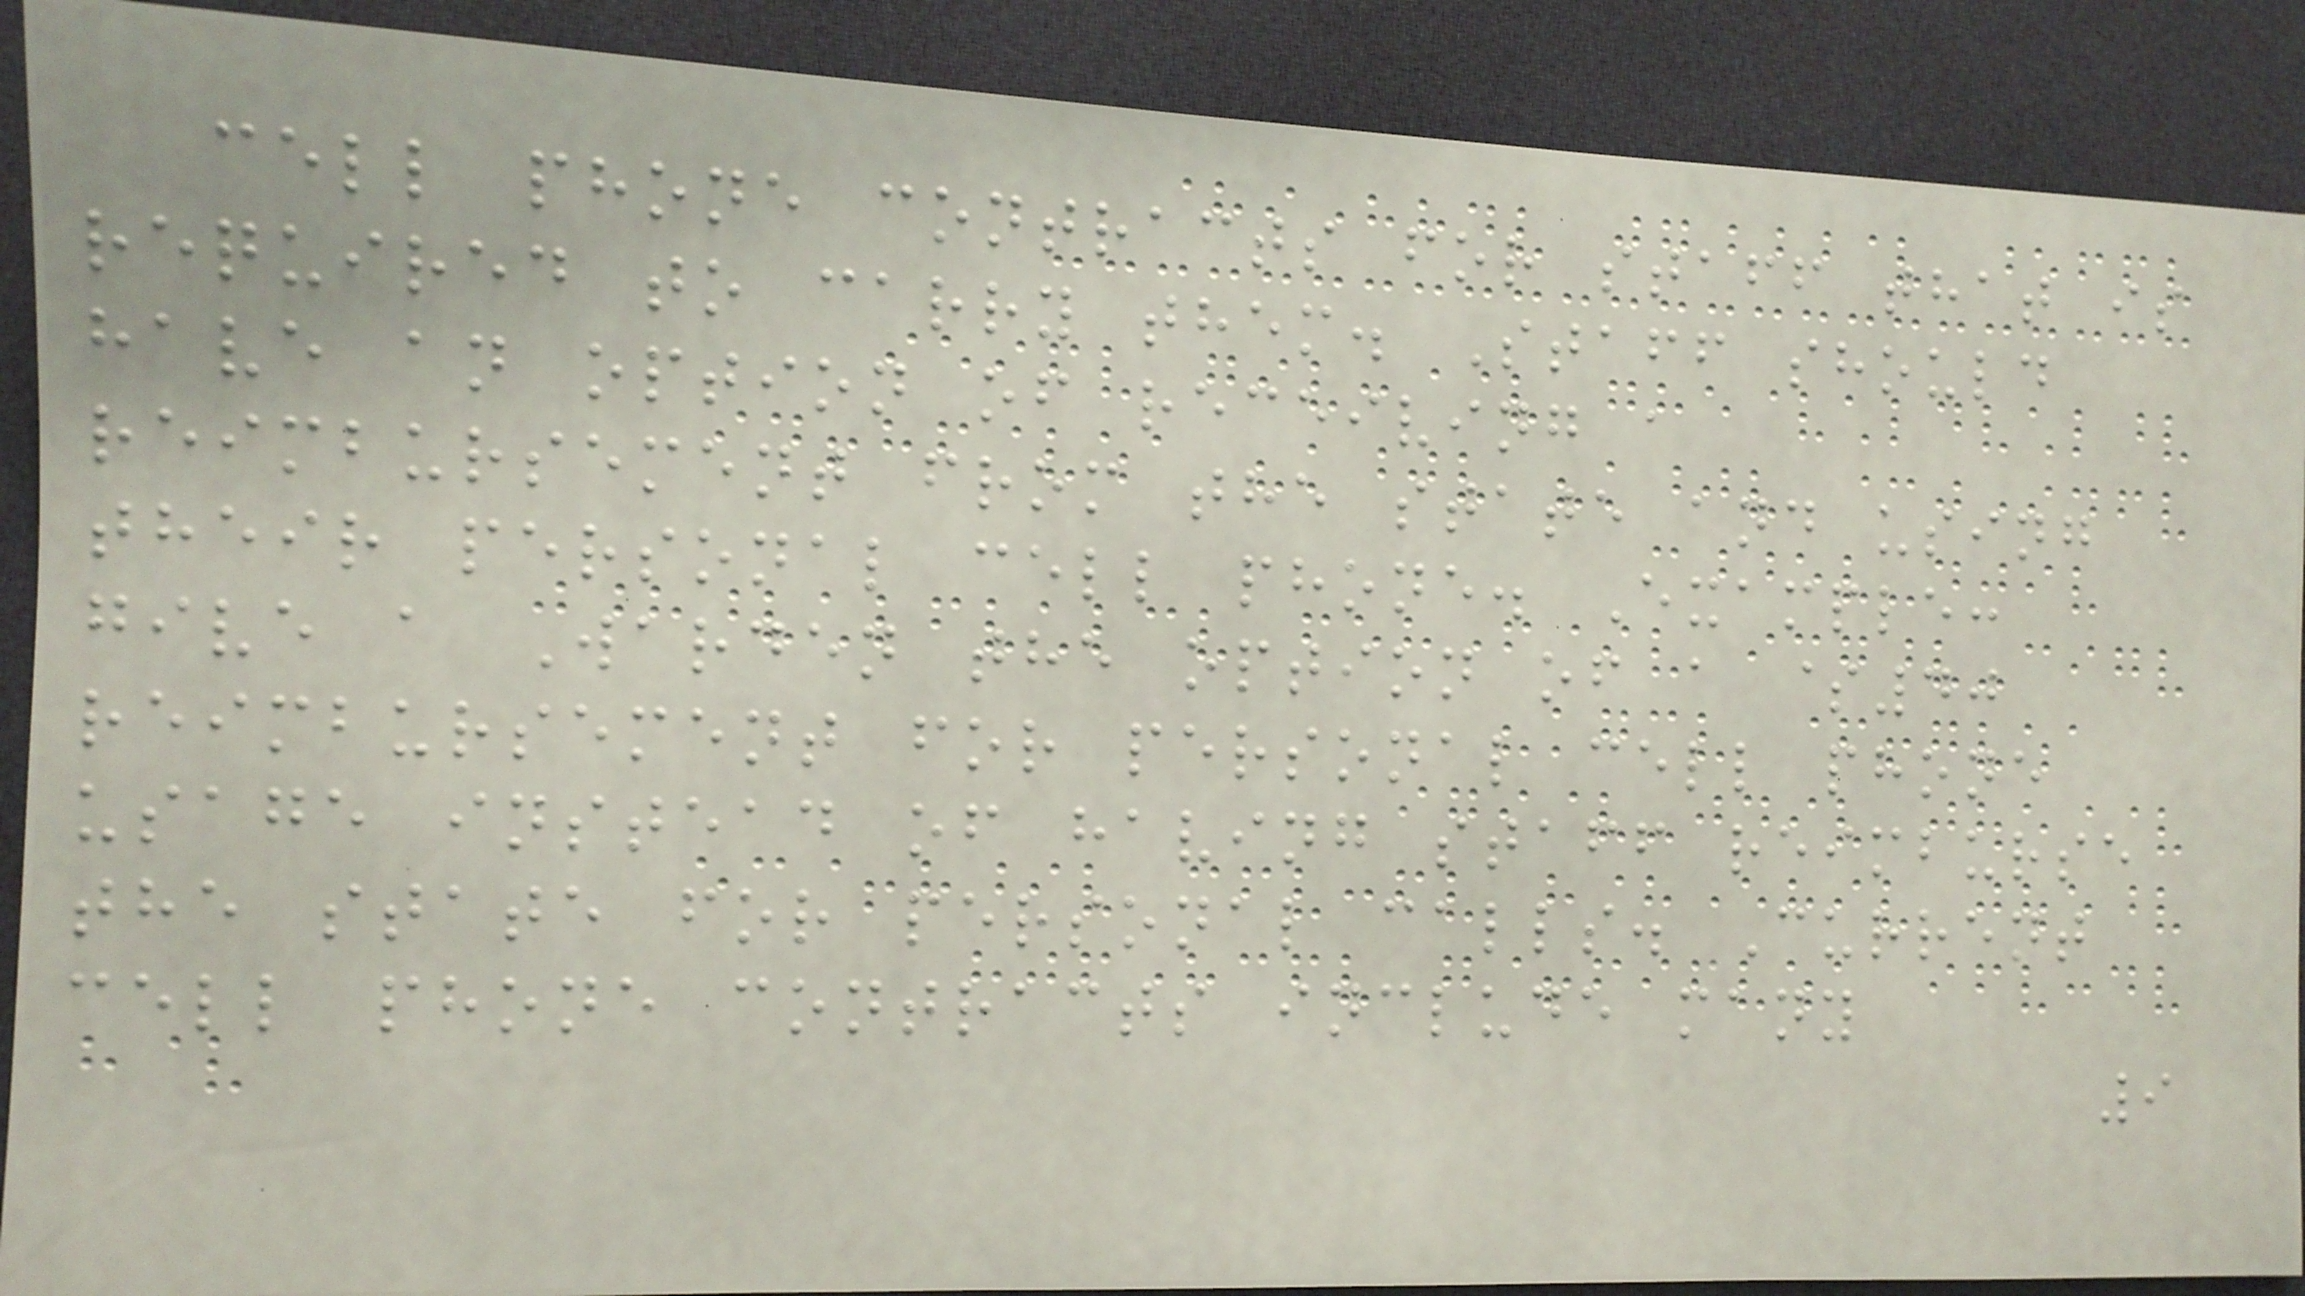cell phone contracts for staff that is
required to carry them. Staff should
have an option of receiving a
reimbursement from the state and using
their personal cell phone. Example:
give a Warden the option of a $40
reimbursement for personal cell phone
usage instead of having staff reimburse
the state for personal calls. Current
cell phone contracts include many
9
